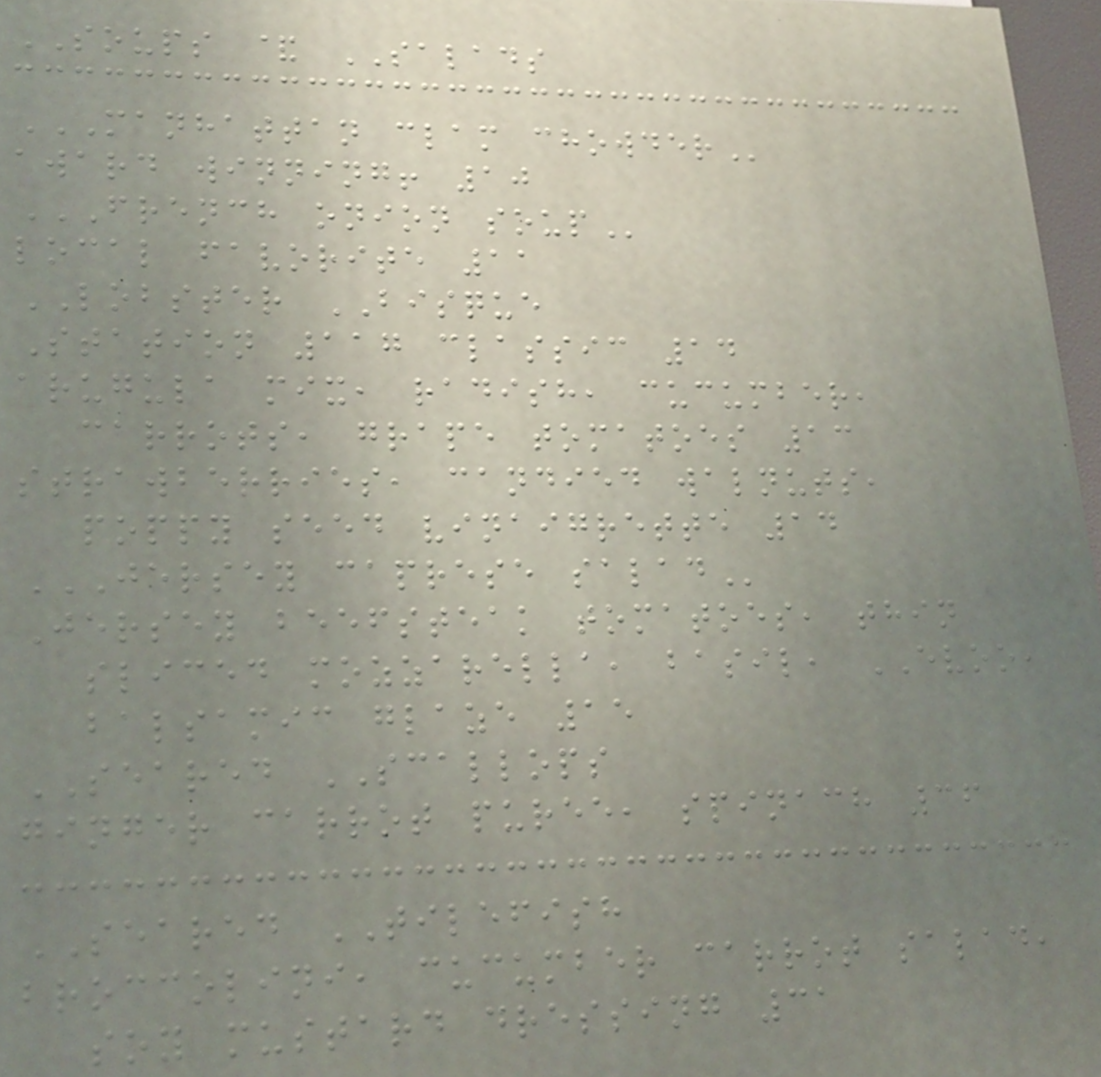SOUPS & SALADS
MANHATTAN CLAM CHOWDER
award winning! 10
FRENCH ONION SOUP
local favorite 11
LOBSTER BISQUE
Station 117 classic 14
arugula mix, radish, cucumber,
carrots, grape tomatoes 13
strawberries, candied walnuts,
poppy seed vinaigrette 14
JERSEY CAPRESE SALAD
Jersey beefsteak tomatoes, thin
sliced mozzarella, basil, EVOO,
balsamic glaze 15
SEARED SCALLOPS
ginger carrot puree, spinach 36
SEARED TILEFISH
broccolini, cucumber carrot salad,
soy mustard dressing 31
